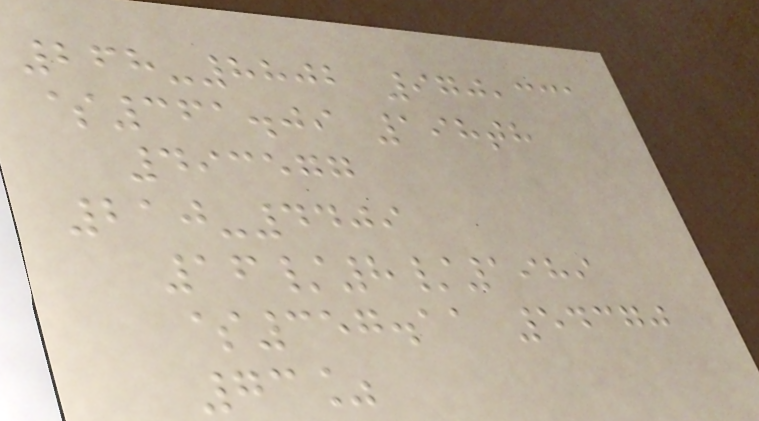268-8802 970,331
$361.09 198th
493577
210-4409
16/8/1989
$357.11 54370
73%
